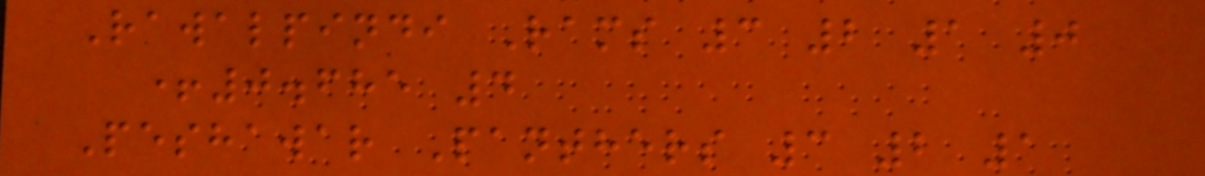Rawalpindi Rams 3 2 1 0
+0.685 4
Peshawar Panthers 3 2 1
